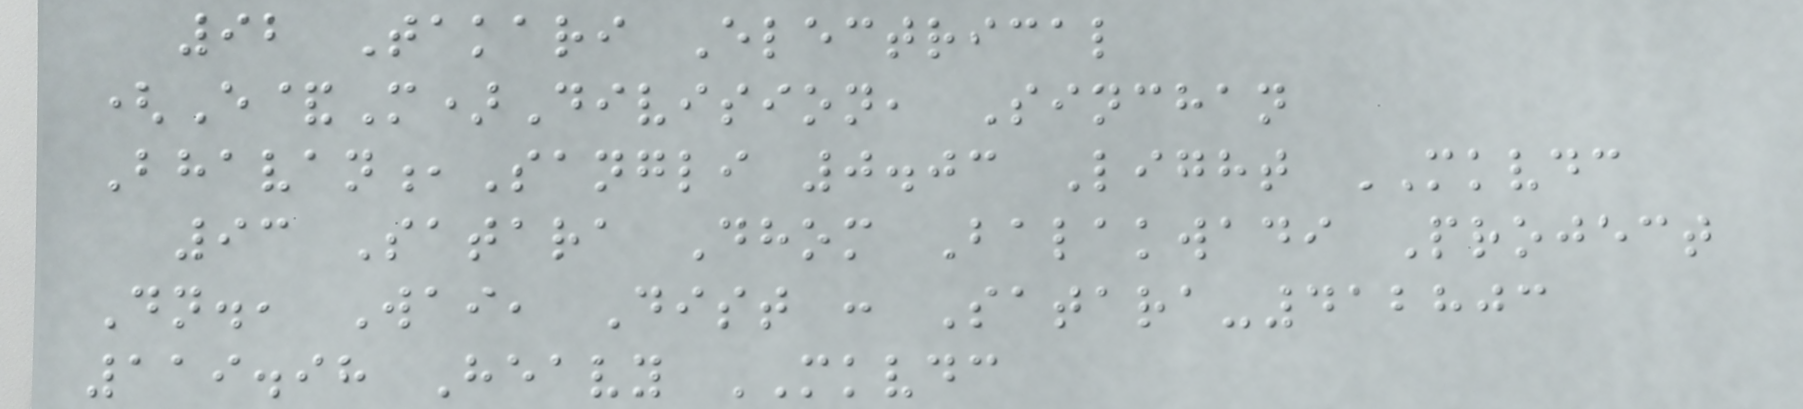92 Takari Electrical
(E&M)Division, Sinchan
Bhavan,Sangli 0.03 Light MKVDC
93 Satara Dhom Balakwadi Project
Dn., Wai, Dist : Satara-412803
119.98 Heavy MKVDC
